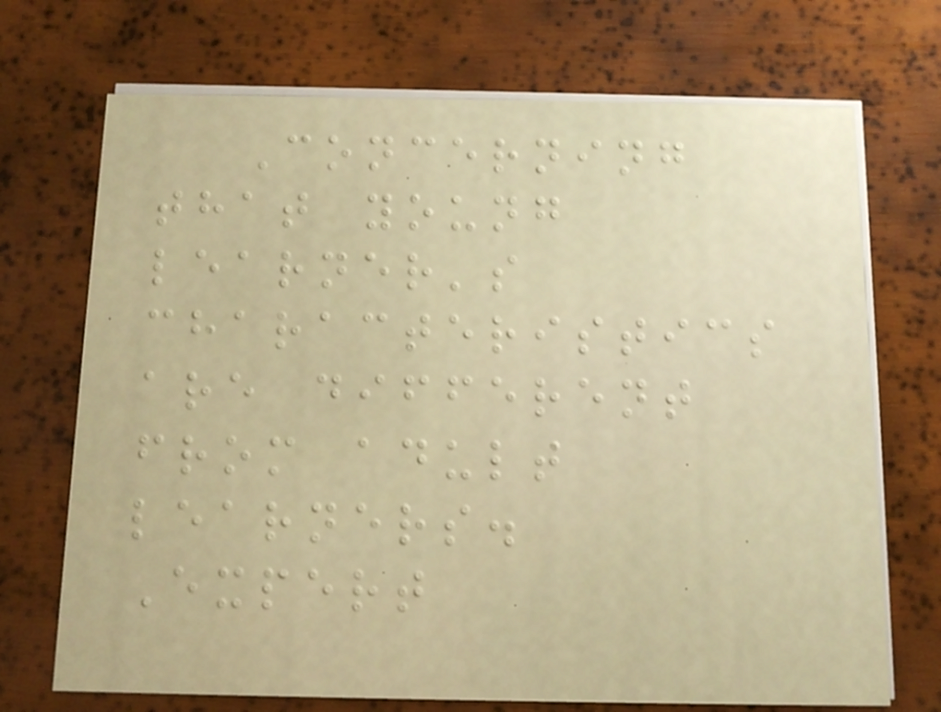Concerning
that young
learner's
characteristics
are different
from adult
learners.
Expert
